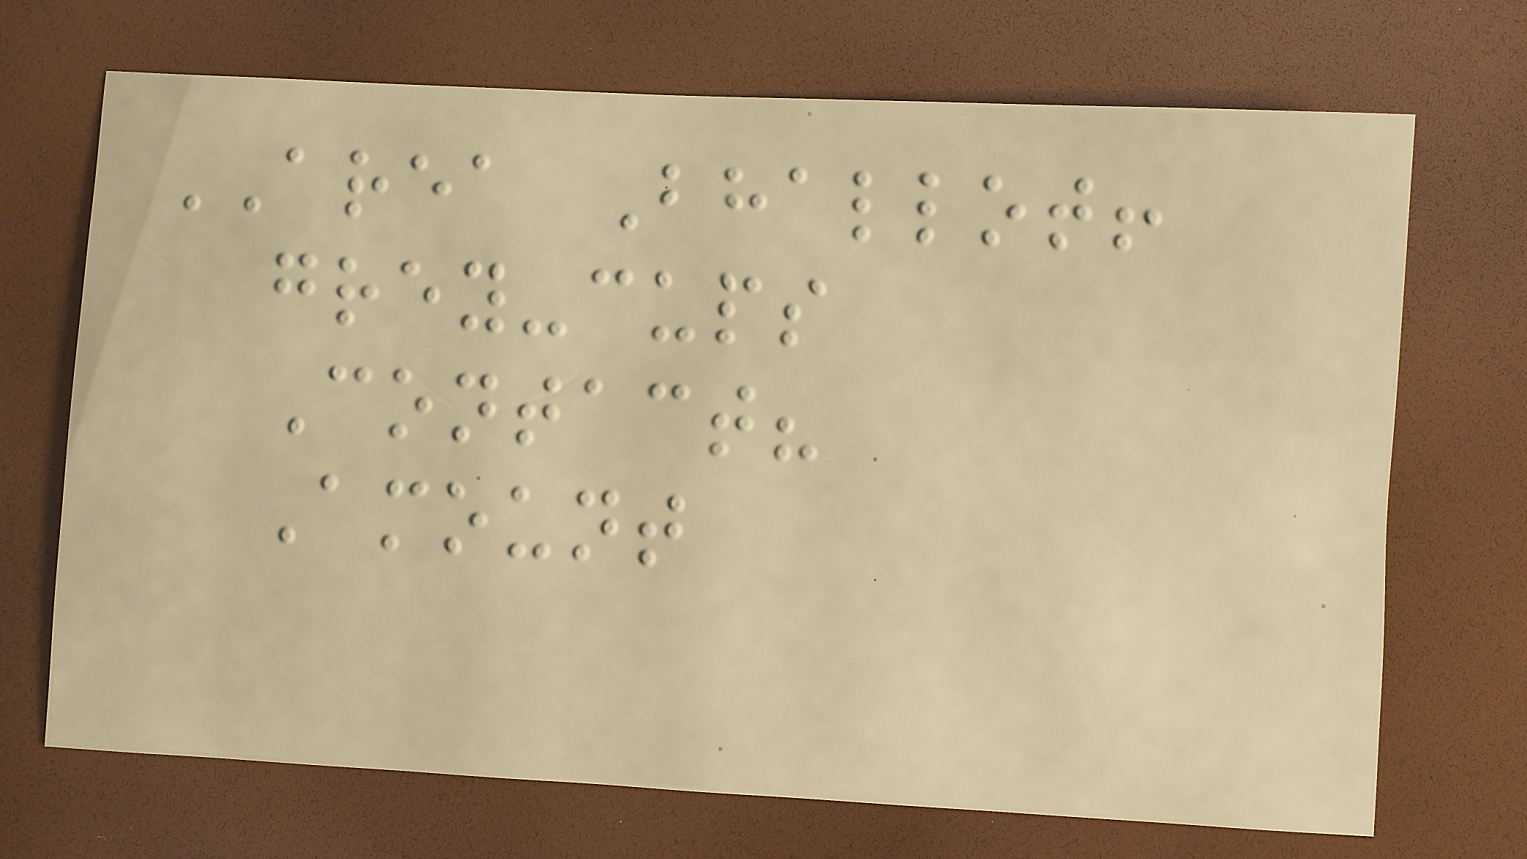AREA Bhallot!
grey-cups
Contact?
Amount
